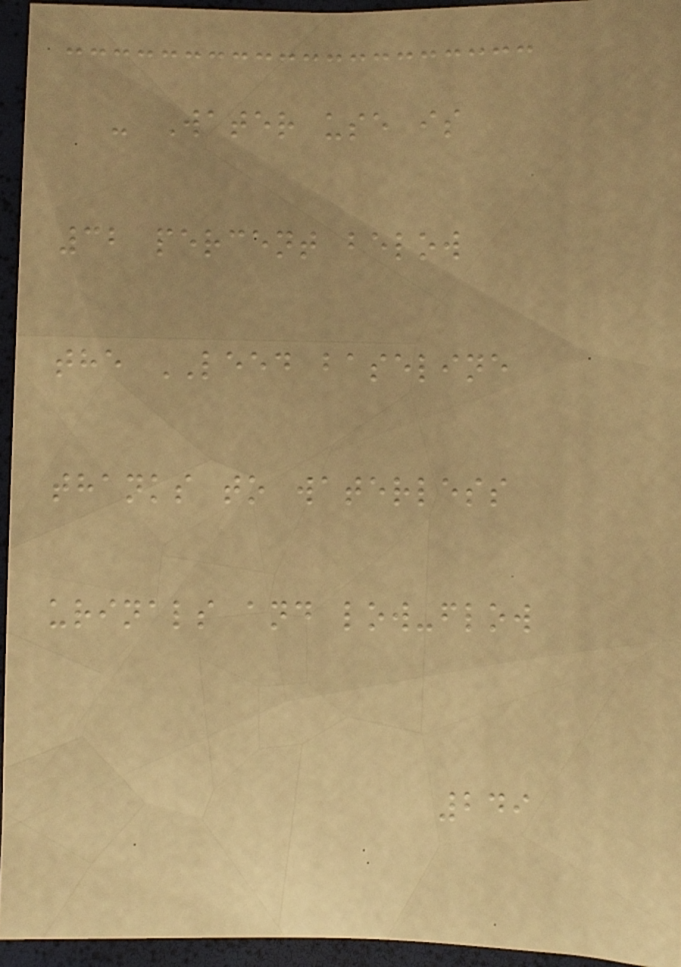- Water use is
32 percent below
the LEED baseline
thanks to waterless
urinals and low-flow
249
